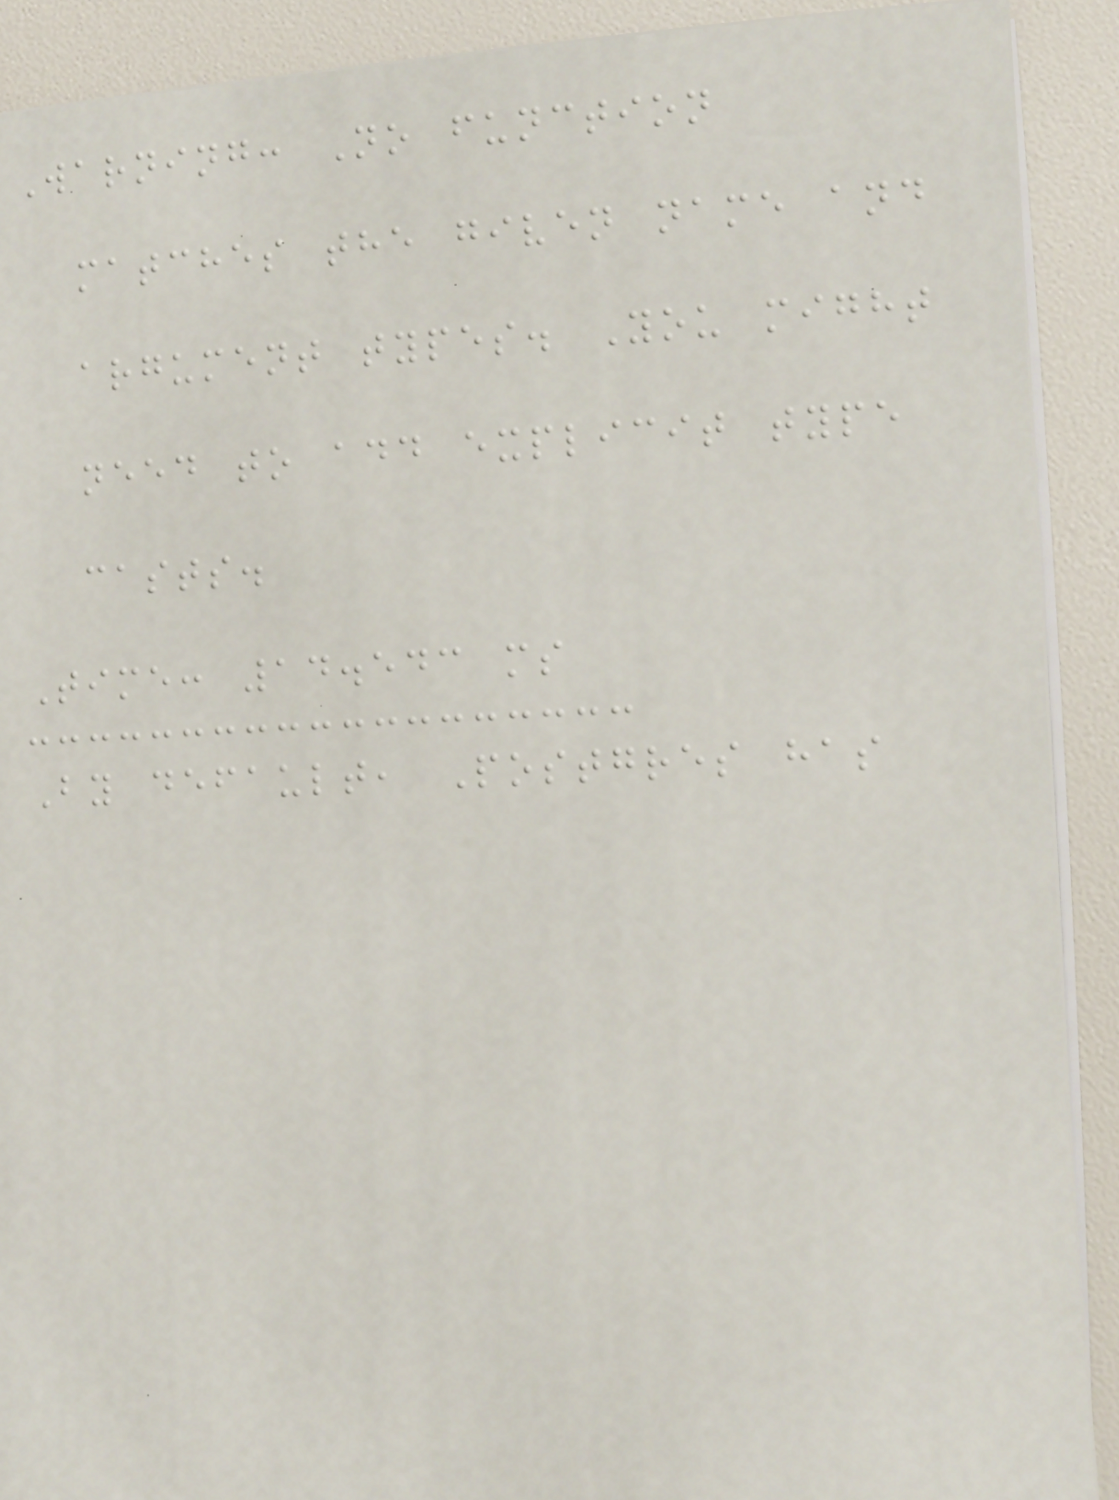Warning: No function
matches the given name and
argument types. You might
need to add explicit type
casts.
Time: 14.543 ms
By default, Postgres has
